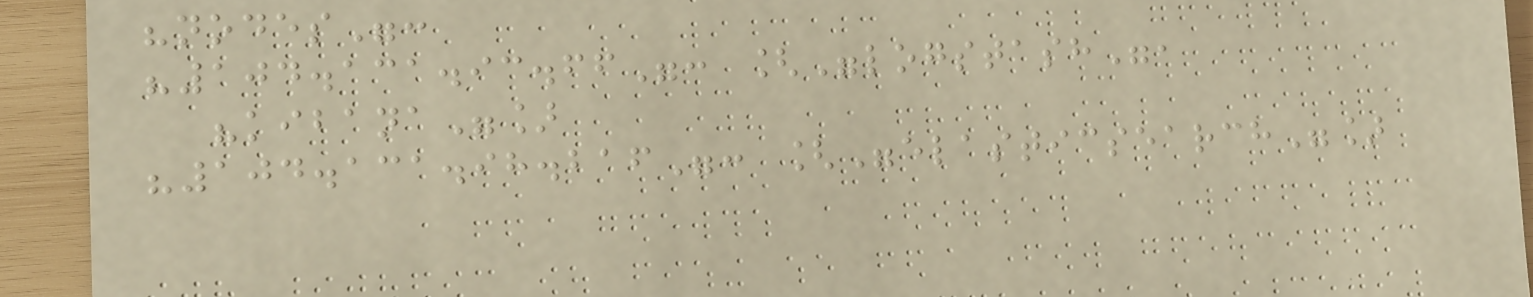"nodes":
"104.131.93.66": ["logstash",
"kibana"]
"104.131.98.216": ["elasticsearch"]
